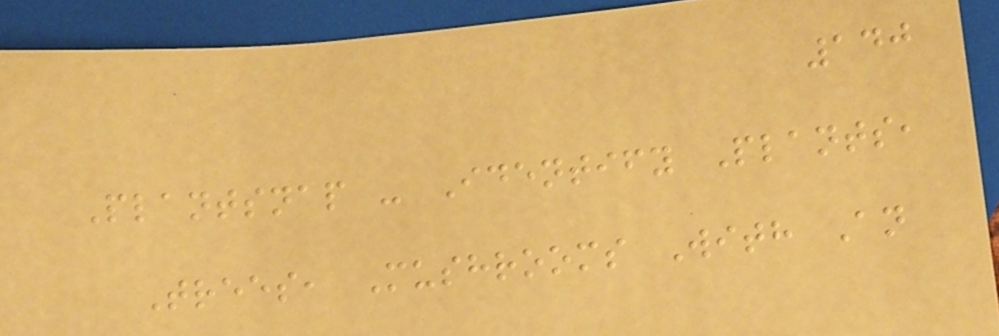140
Plantsnap - Identify Plants,
Trees, Mushrooms With An
